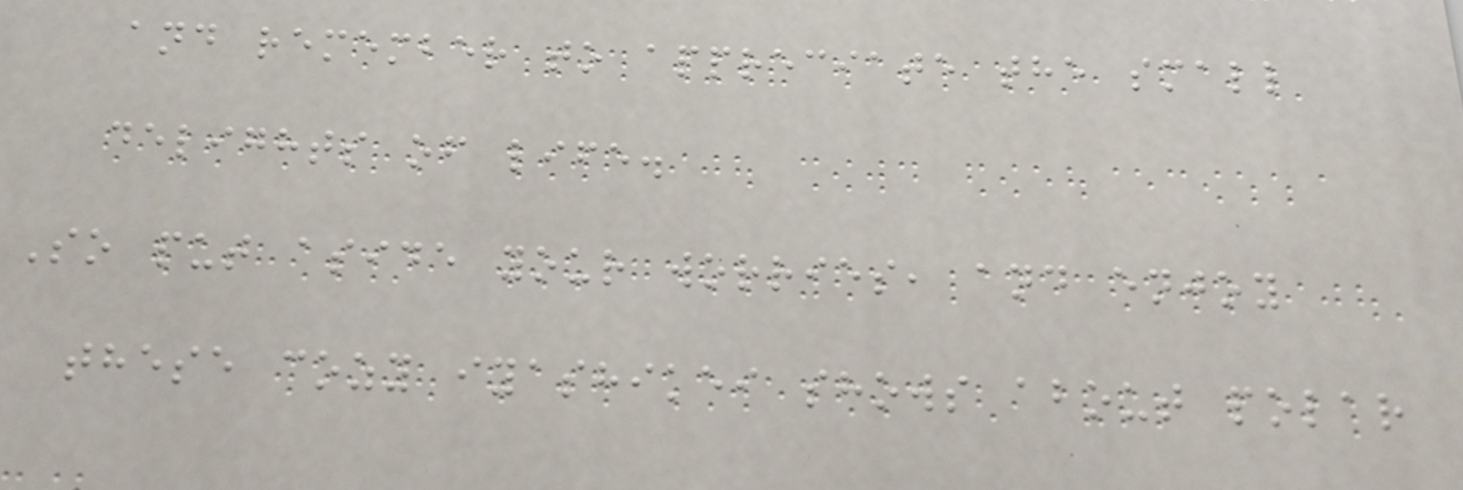and remember to appreciate the small
delights of life.
So put aside your worries, and enjoy
these cozy iyashikei shows about polar
